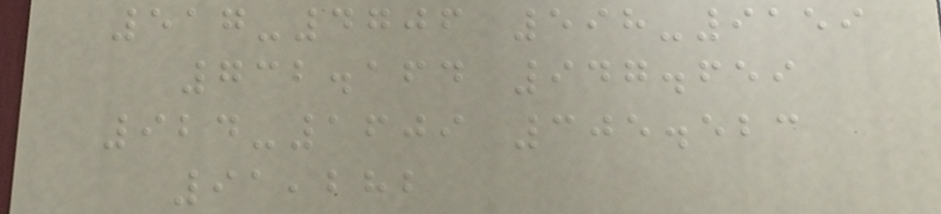517-4706 598-9159
732.164 947.659
924-1609 305.523
91,282
